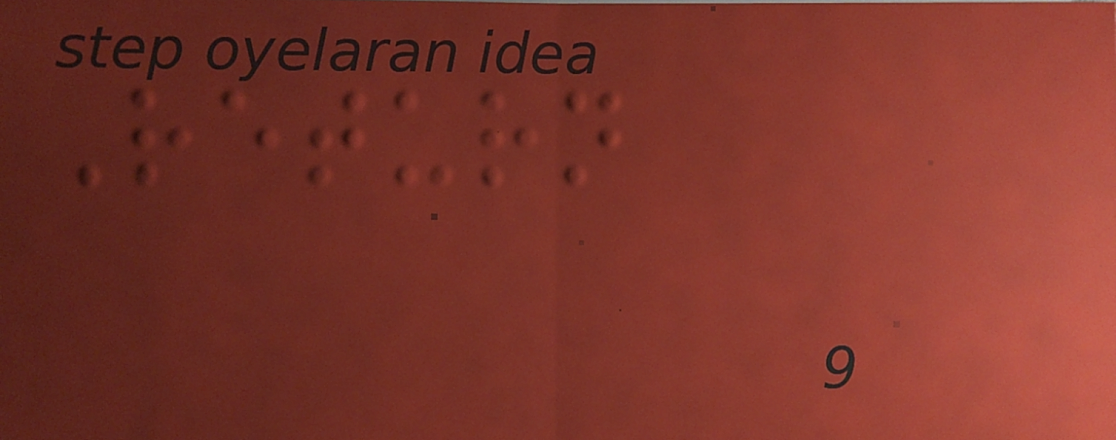Return
